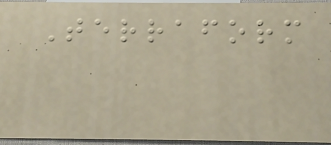Terraform
